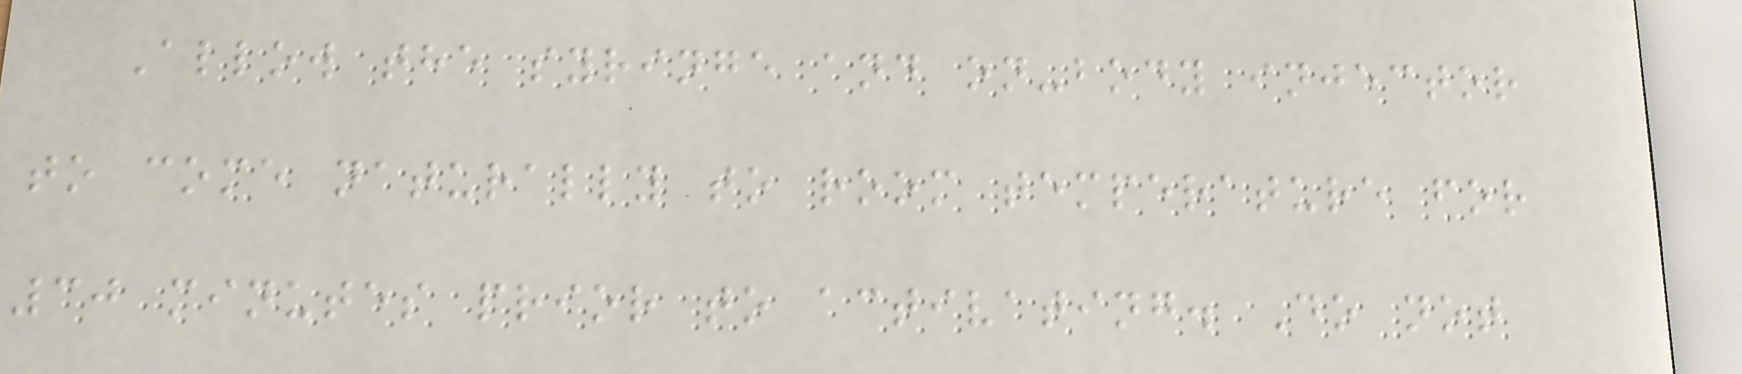Allow the syringe and on-body injector
to come naturally to room temperature for
30 minutes prior to activating. Do not
